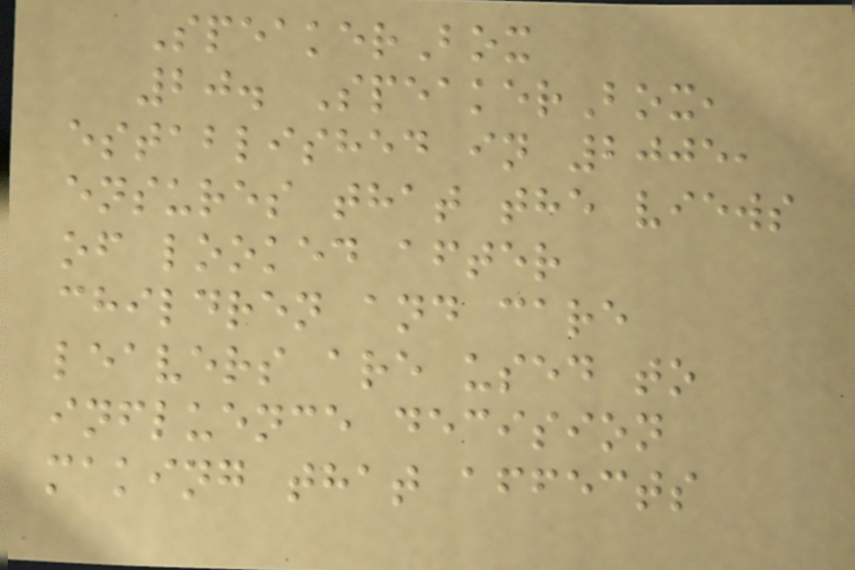SpeakerBox
20. SpeakerBox,
established in 2005,
ensures that the views
of looked after
children and care
leavers are used to
influence decision
making that affects
